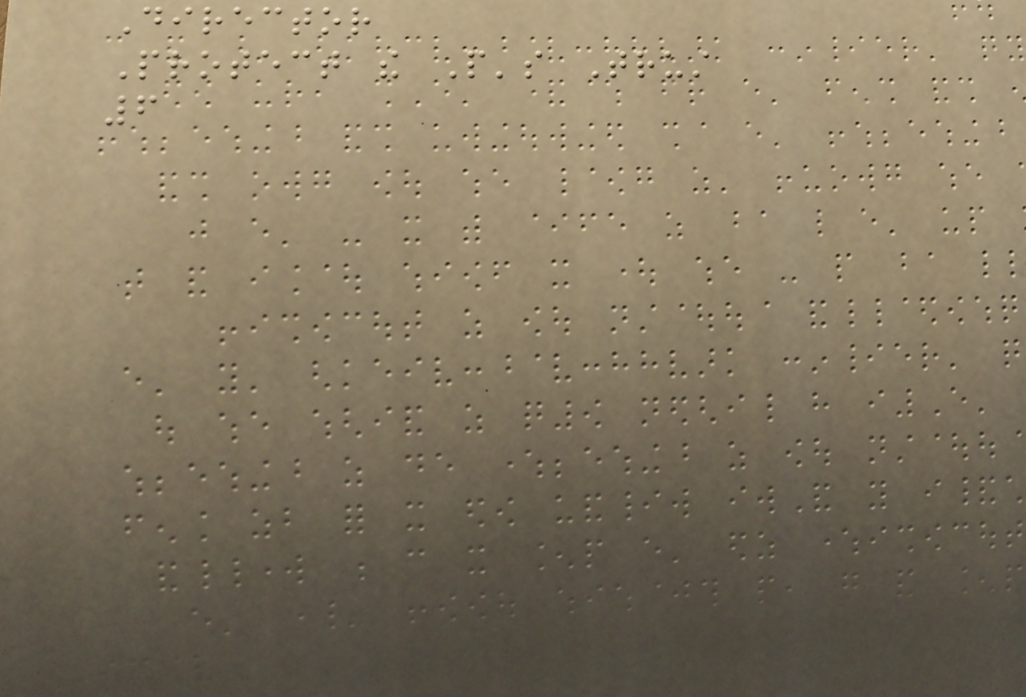Director
Protect the People's Trust
6
